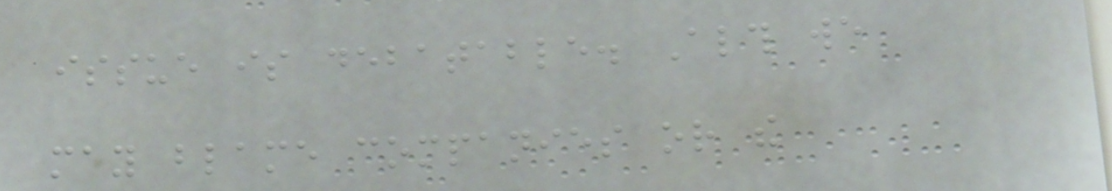issue is debatable. Although we
may blame companies or the
